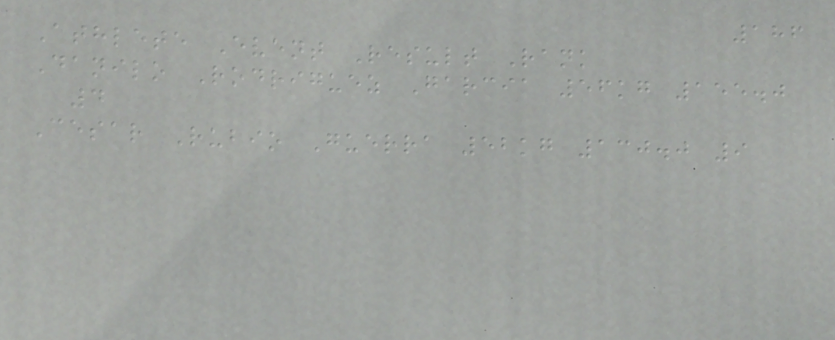186
Athlete Event Result Rank
Danilo Rodriguez Garcia 56kg 155.0
4
Cesar Rubio Guerra 52kg 130.0 9
